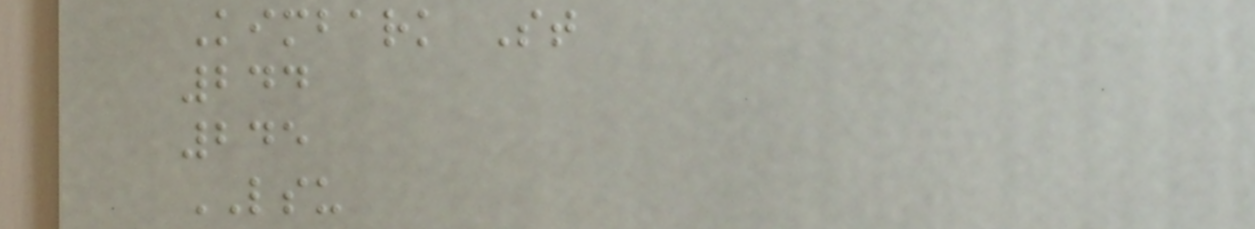Kimbark St
244
245
LSU
